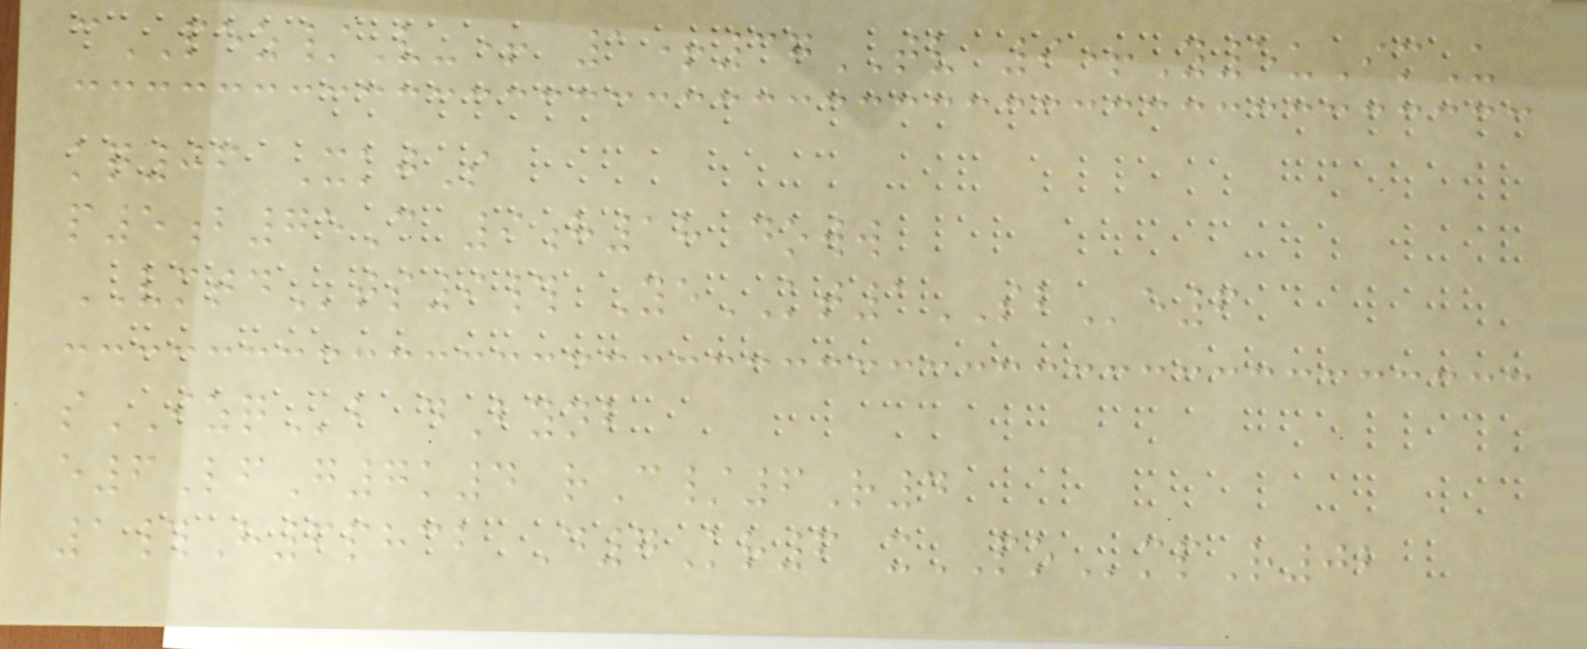cPEZ/V-+ 1+37TV 9+Y5uImU
kq06 XkjS
p5b75C 9h18 doww
VMTDts9# YeKT1SBe6
sIZQb dBynb
e6LfG7k4 rC/6R4
1#H6phcb D7Kr6 xPOmpR02
